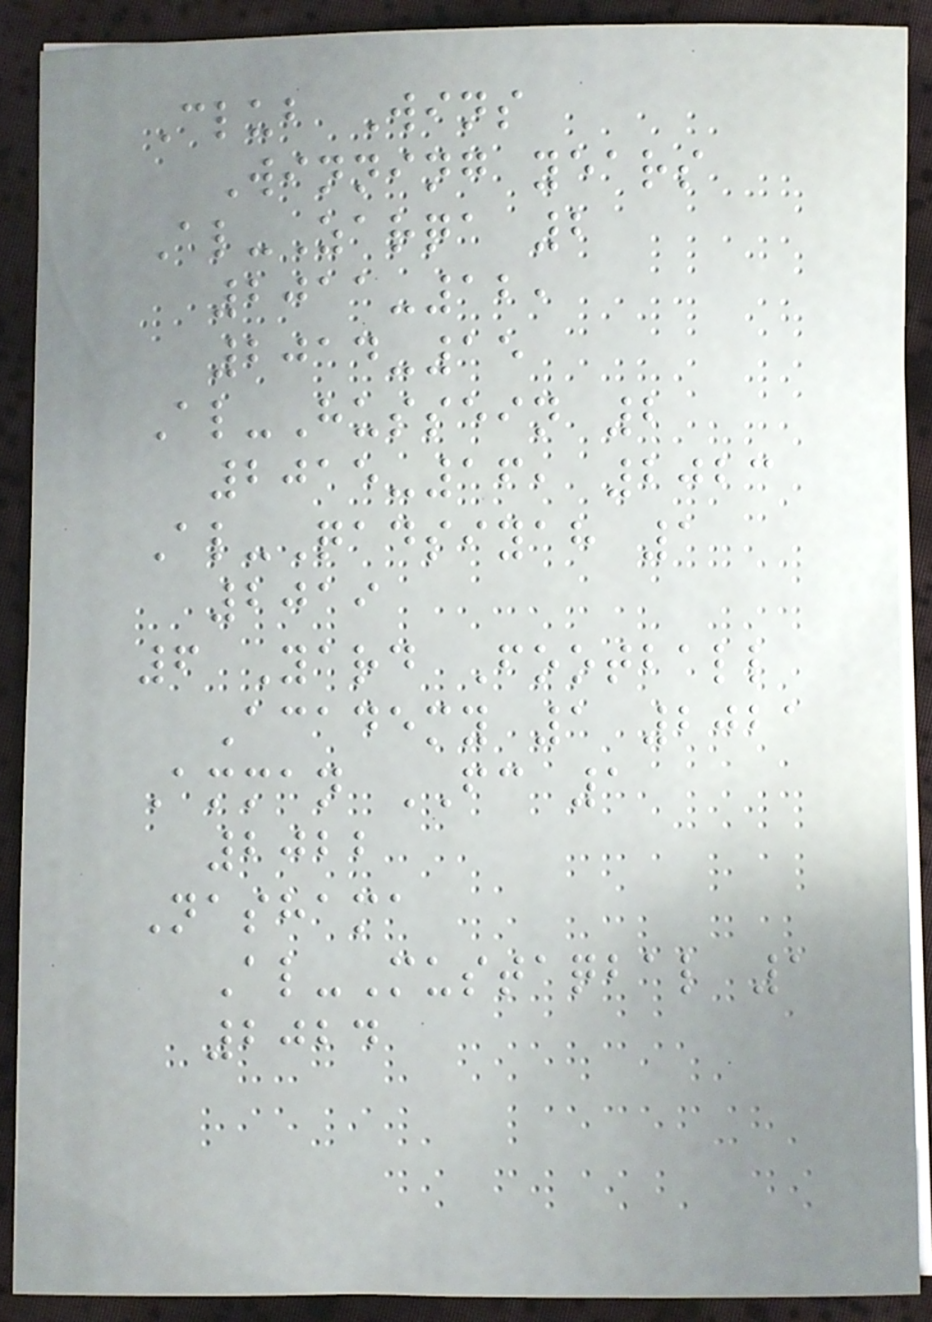Club Wins
Winning years
Al-Zarqa 2
2011-12,
2014-15
Al-Hussein 2
2015-16, 2023
Al-Qadsiyah 1
2019
6 Yard Football
Academy 1 2021
Amman FC 1
2022
Nashama
Al-Mustaqbal 1
2024
